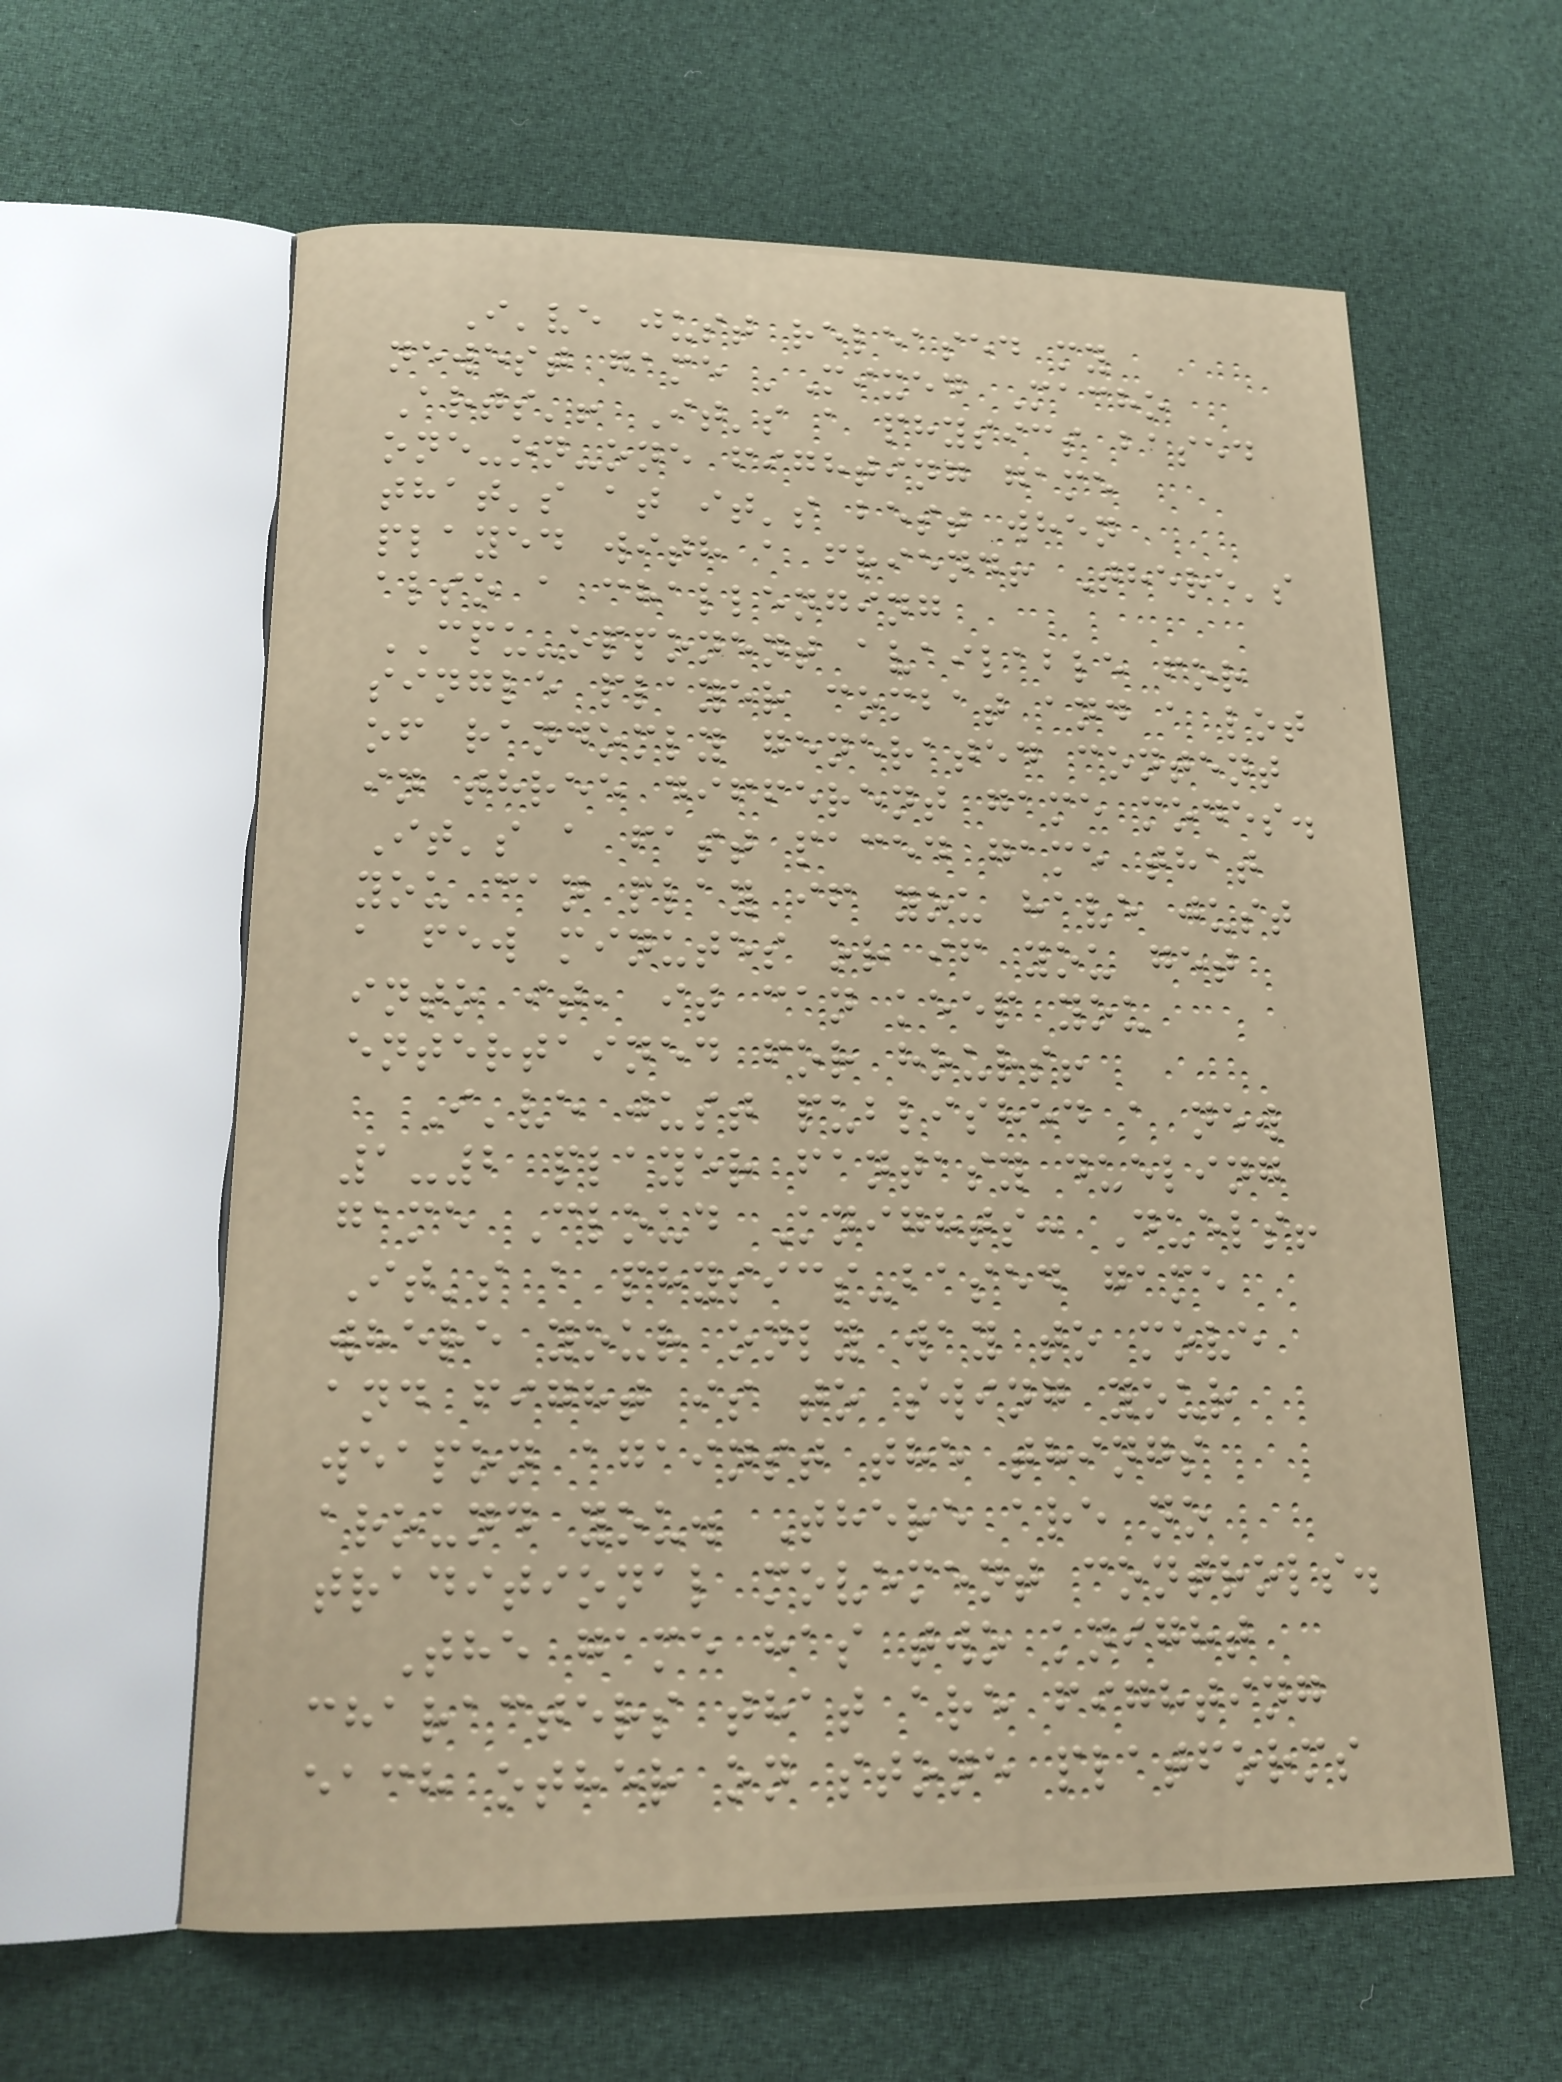I've just released my
newest game 'Mixed Macho
Arts'! It's a physics based
one-on-one fighting game
that's at it's best when
played with a friend! There's
also a challenging
CPU-opponent available for
single player combat and a lot
of randomly generated content
in three different game modes.
It's a fast paced game that
you can play if you have just
a few minutes or if you get
into it, it can keep you
entertained for hours!
I've just published a new
1-2 player fantasy dueling
game Cloud Knights: Duels!
It's a physics-based game
where your only way to move
and fight is to swing your
weapon against the things
around you. There are no
traditional movement controls.
The game has two knight
characters that are fighting
each other on stone platforms
